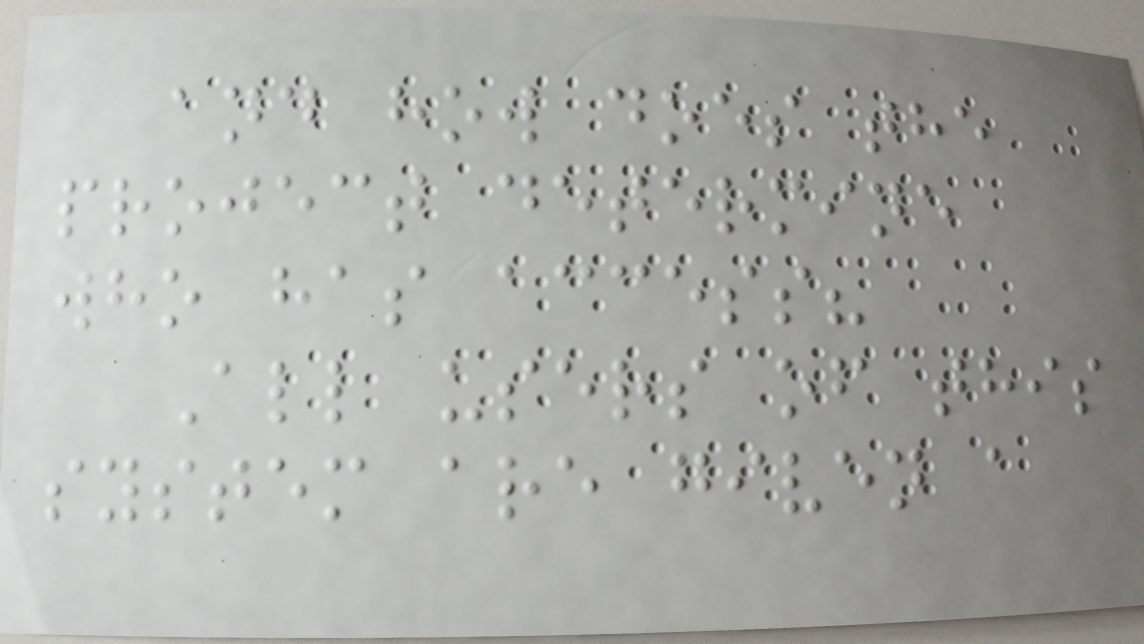and how does the
project determine
who has access?
All users of this
system are given a
